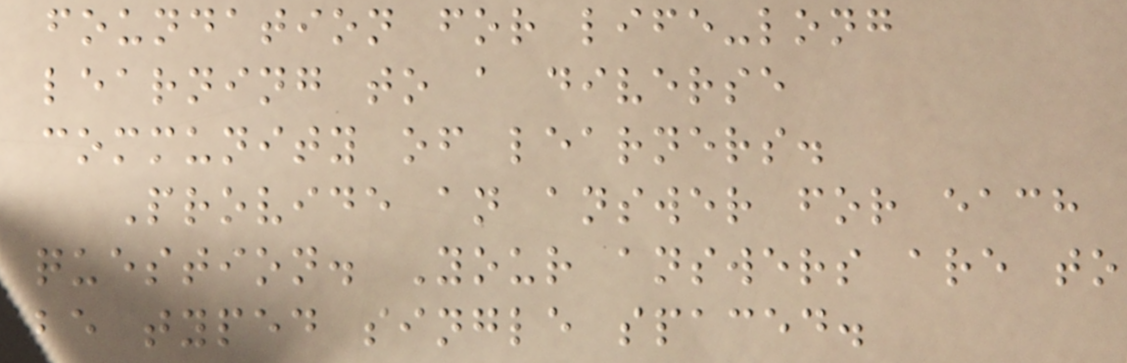foundation for life-long
learning to a diverse
community of learners.
Provide an answer for each
question. Your answers are to
be typed single spaced.
